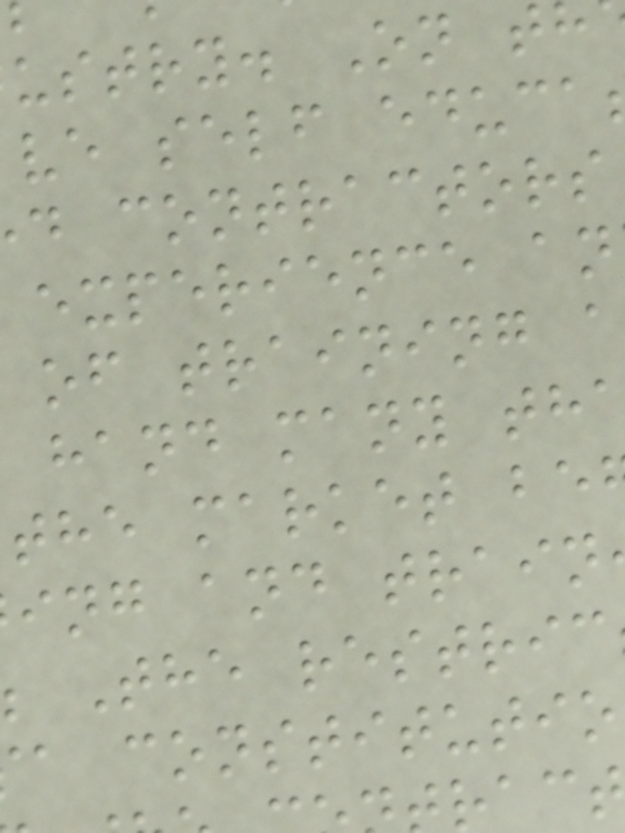ustry. On t
ve self educa
d contractors
experience an
of training a
hand many th
the market be
ing and train
The restric
a constitutio
